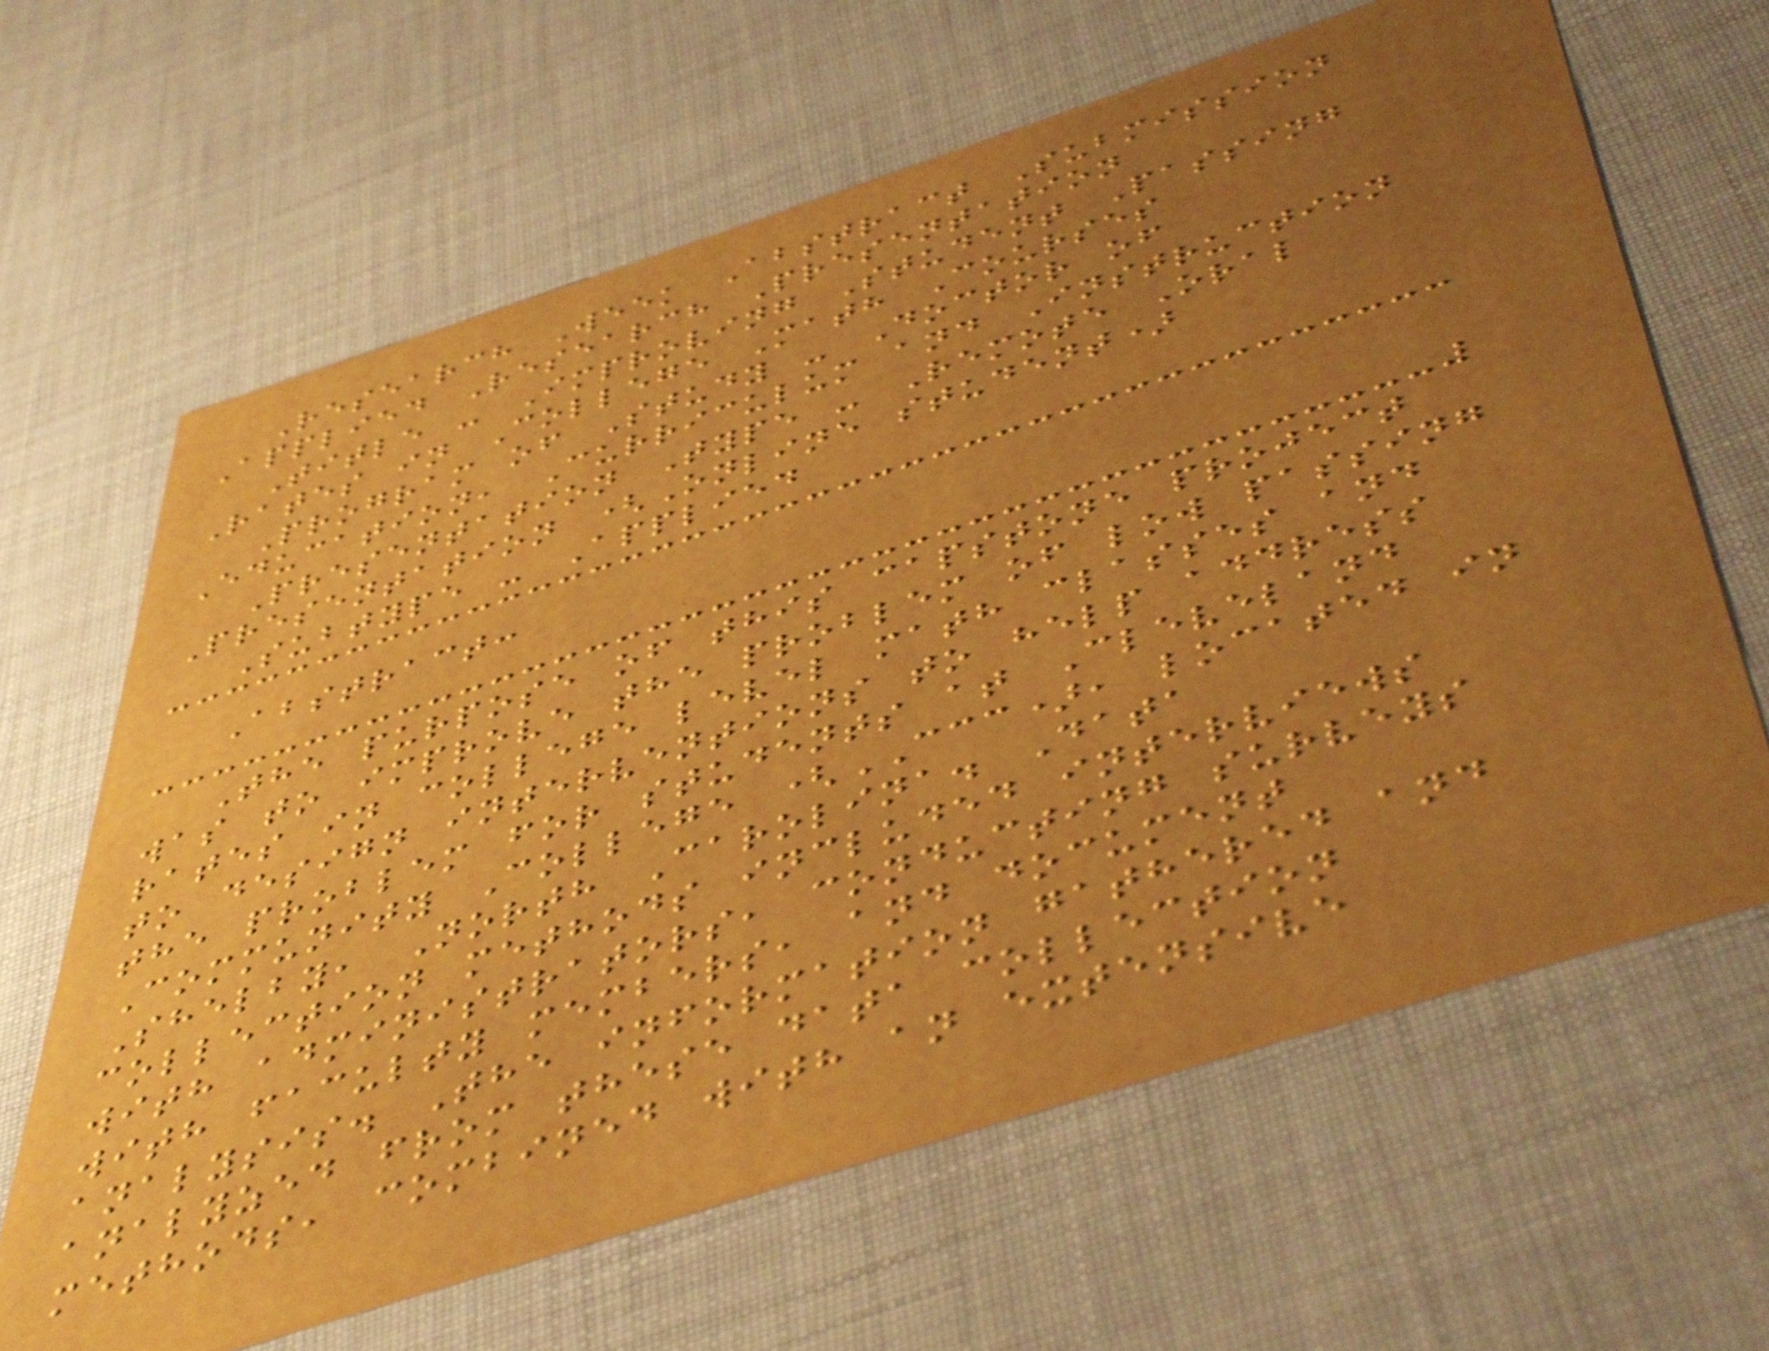Research Week Abstract Submission
Applied Research Presentation
Title - Improving Student Passing
Rates in College Math Courses
Program of Study - Doctor of
Education, Curriculum and Instruction
Presentation Type - Remote Oral
Presentation (Online student)
Subtype - Applied
Abstract:
The purpose of this capstone project
was to improve the problem of low passing
rates in college level math classes and
to design interventions to help address
the problem for students at Cleveland
Community College (CCC), located in
Shelby, North Carolina. Data
collection methods included interviews
with administrators, conducting surveys
with faculty members, and document
analysis. The information gathered and
analyzed from these data collection
methods, combined with an extensive
